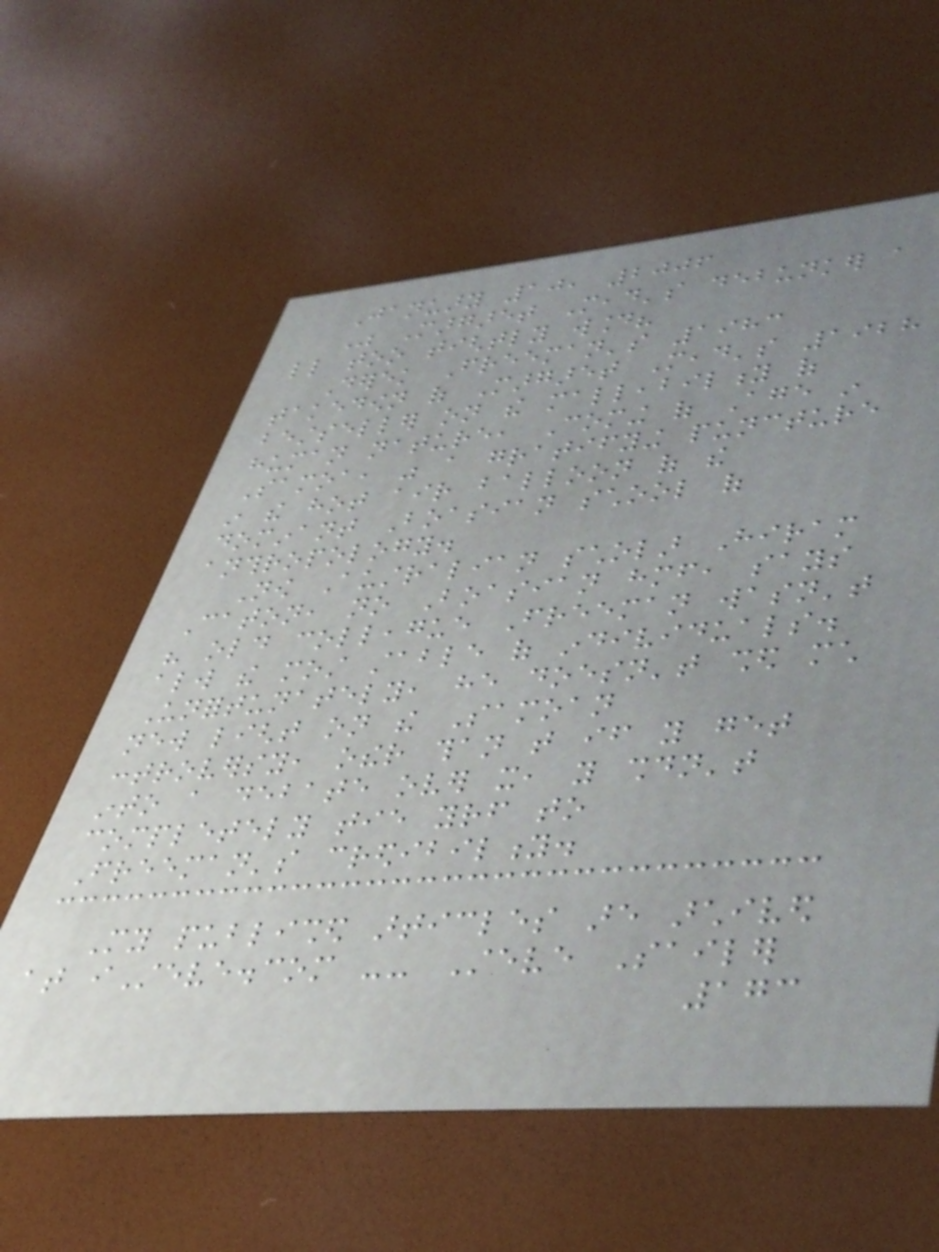January 10, 2006
Was Margaret Mead's debunker a
little too tightly wound?
Derek Freeman's 1983
takedown of Margaret Mead's 1928
bestseller on the malleability of
human nature, Coming of Age in
Samoa, was a gratifying puncture
in the hot air balloon of the
dominant Boasian school of
anthropology.
Now Australian scholar Hiram
Caton, no Boasian himself, says
his old colleague Freeman wasn't
always the most stable of individuals.
Unfortunately, he doesn't shed much
new light on the Samoan
controversy, other than that if you get
into a debate over it, you shouldn't
completely tie yourself to
Freeman's credibility.
My published articles are archived
at iSteve.com -- Steve Sailer
173
